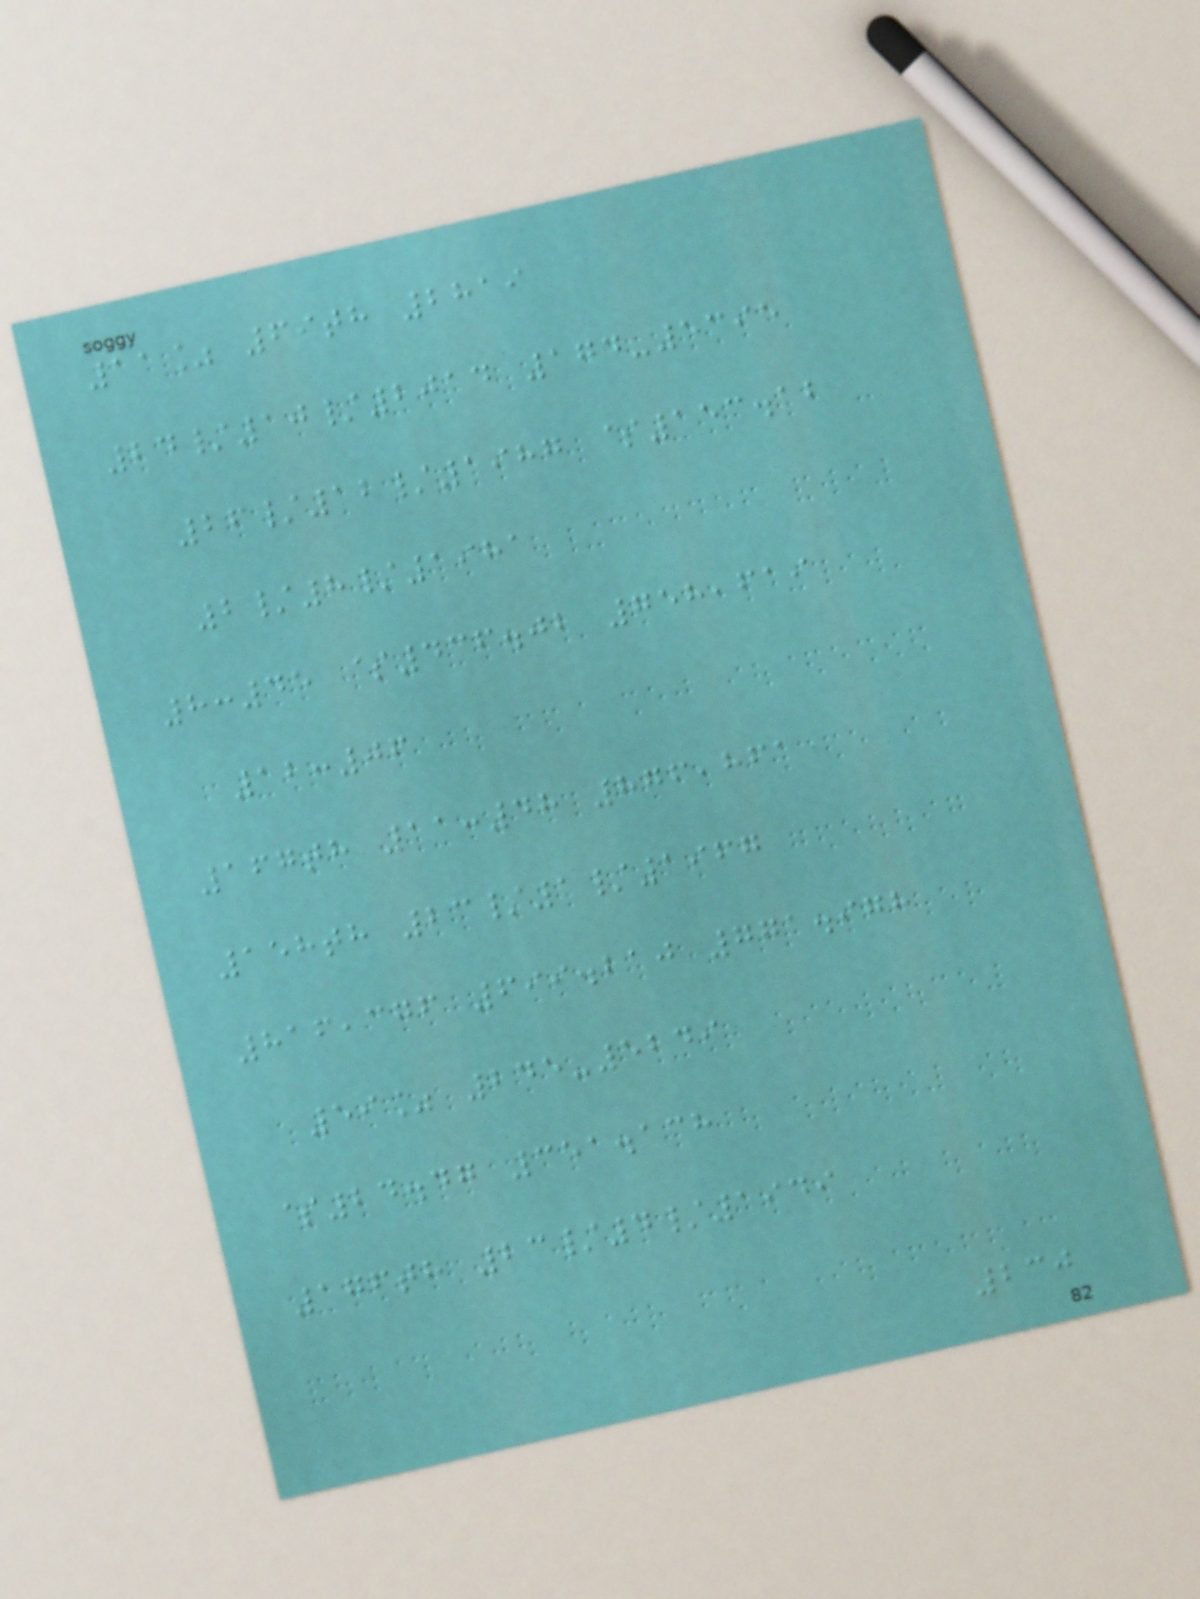11% 69th 2819
24/10/2014 174-5395
26/12/1987 $153.12
2/8/1981
8:45 $436.02 758,619
12:06
167th 11:48 876,861
158th 23/1/1967
816,376 699.210 771.978
59% 245-5249
$24.47 351.138
176th 23/4/1949
230
